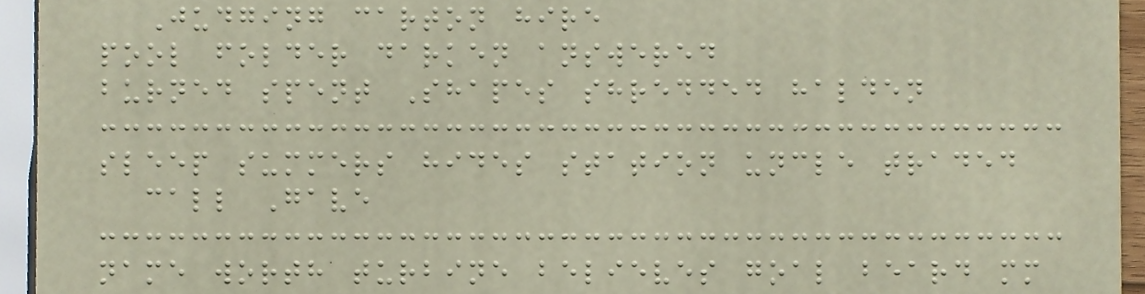Judging carton hire
pool folder darken answered
burned spent Shapes shredded halden
sleep summers hides station uncle traded
call Gave
name worth turbine believes goal beard mm
